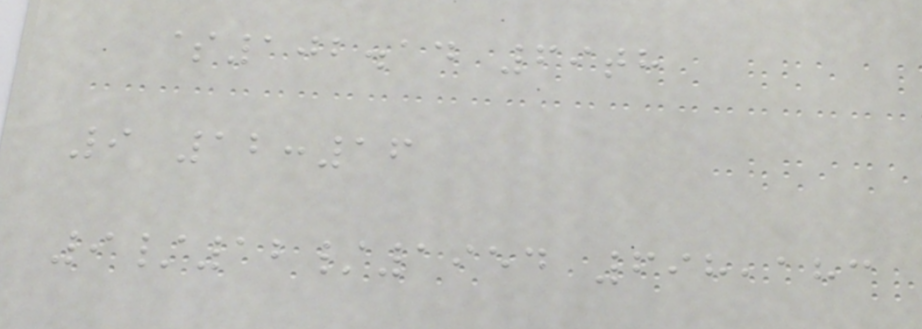$102.14 69th
9 12:16
9/12/1954 698,183
